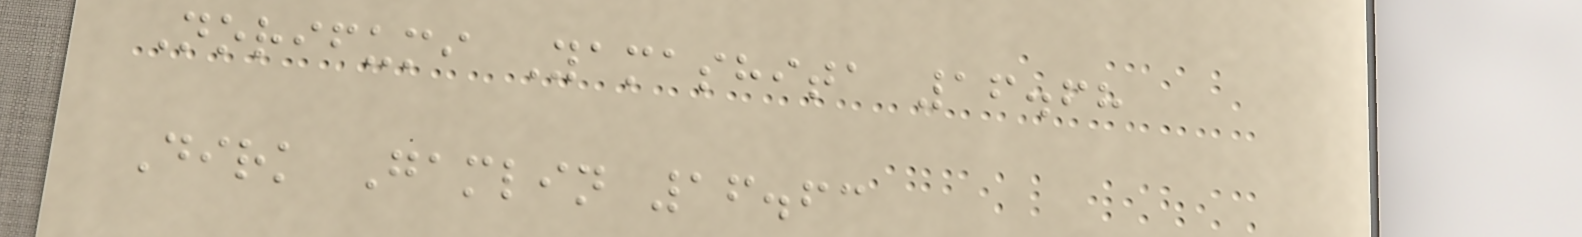Norifumi Yamashita 16.68
Dirk Gamlin 16.63
